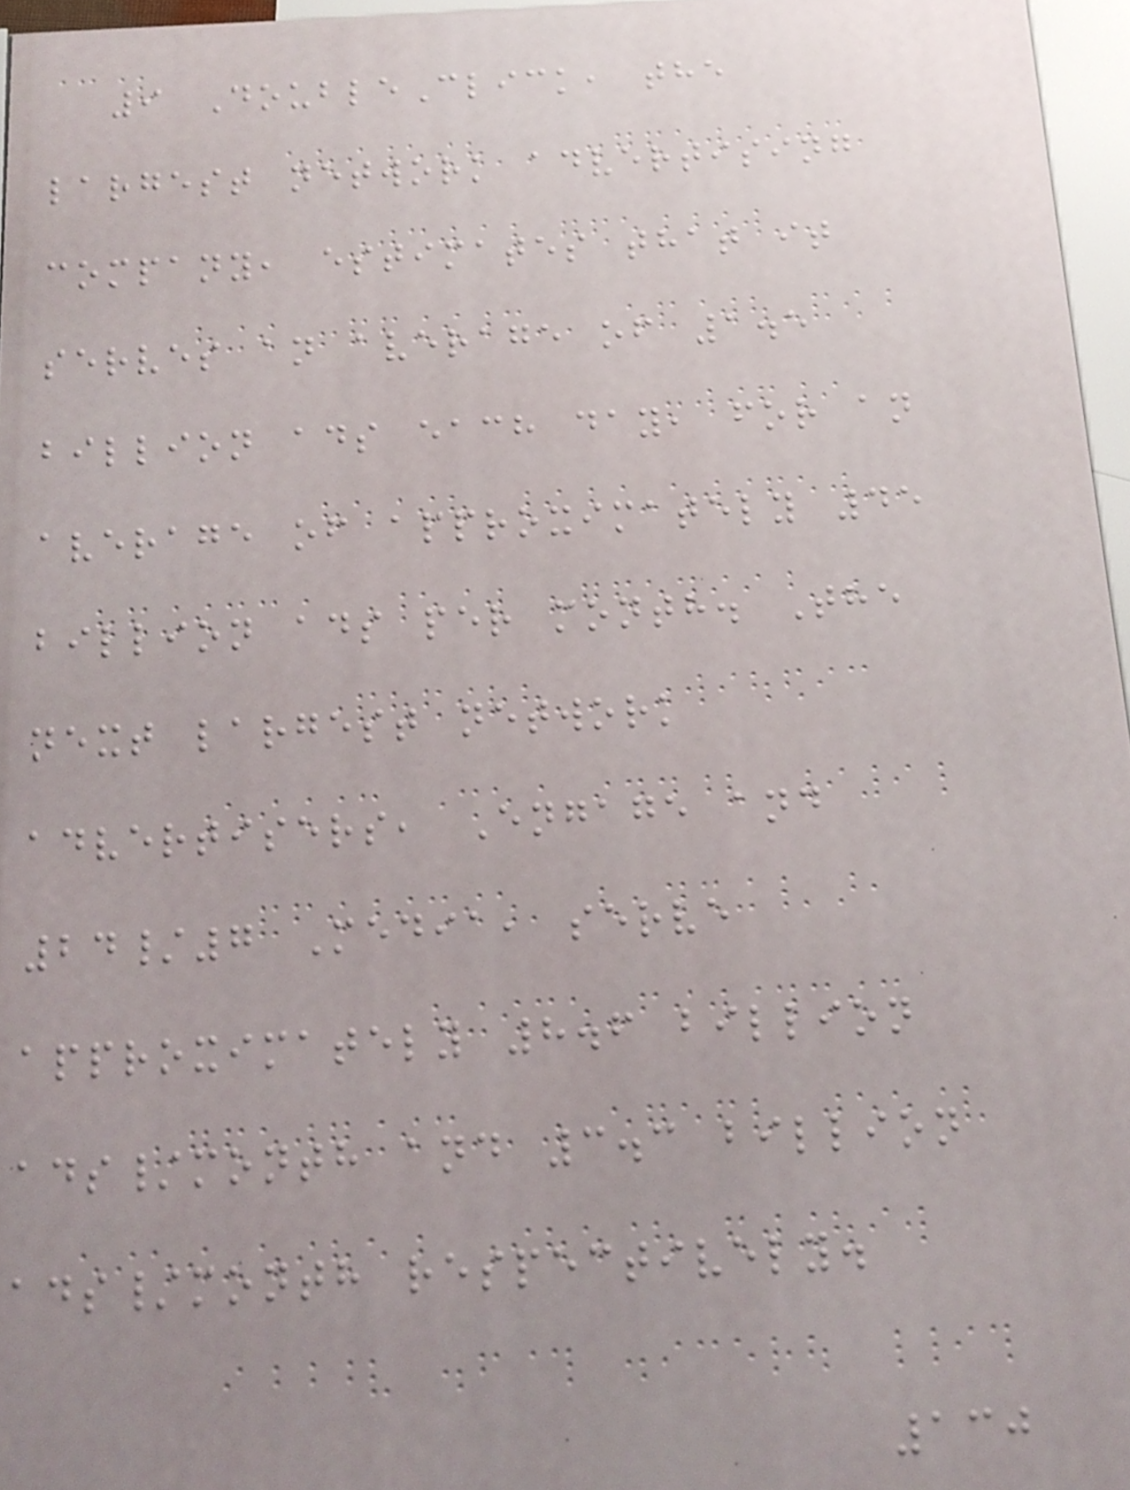9 DoubleClick, the
largest network advertising
company, estimates that it
serves an average of 1.5
billion ads each day, for an
average of approximately 45
billion ads per month. The
next largest network
advertisers, Engage and
24/7 Media, serve
approximately 8.6 billion
ads/month and 3.3 billion
ads/month respectively.
130
